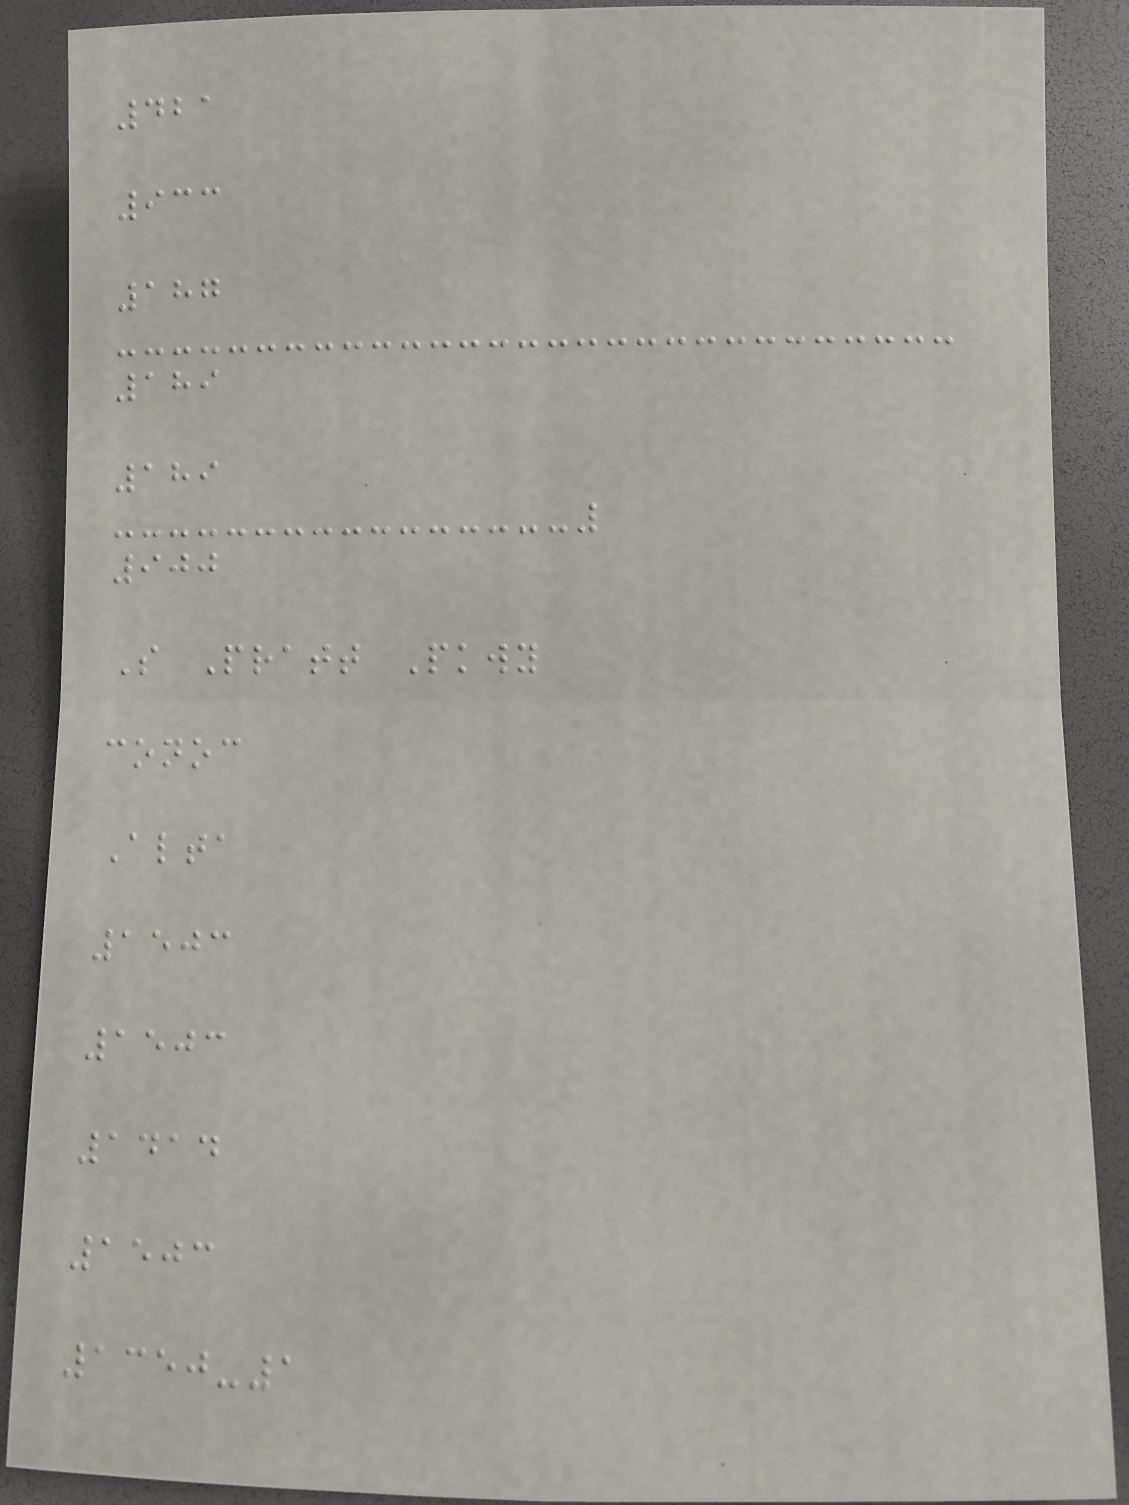421
933
187
189
189
900
S Pratt Pkwy
conoc
Alta
1503
1503
1414
1503
1350-1
